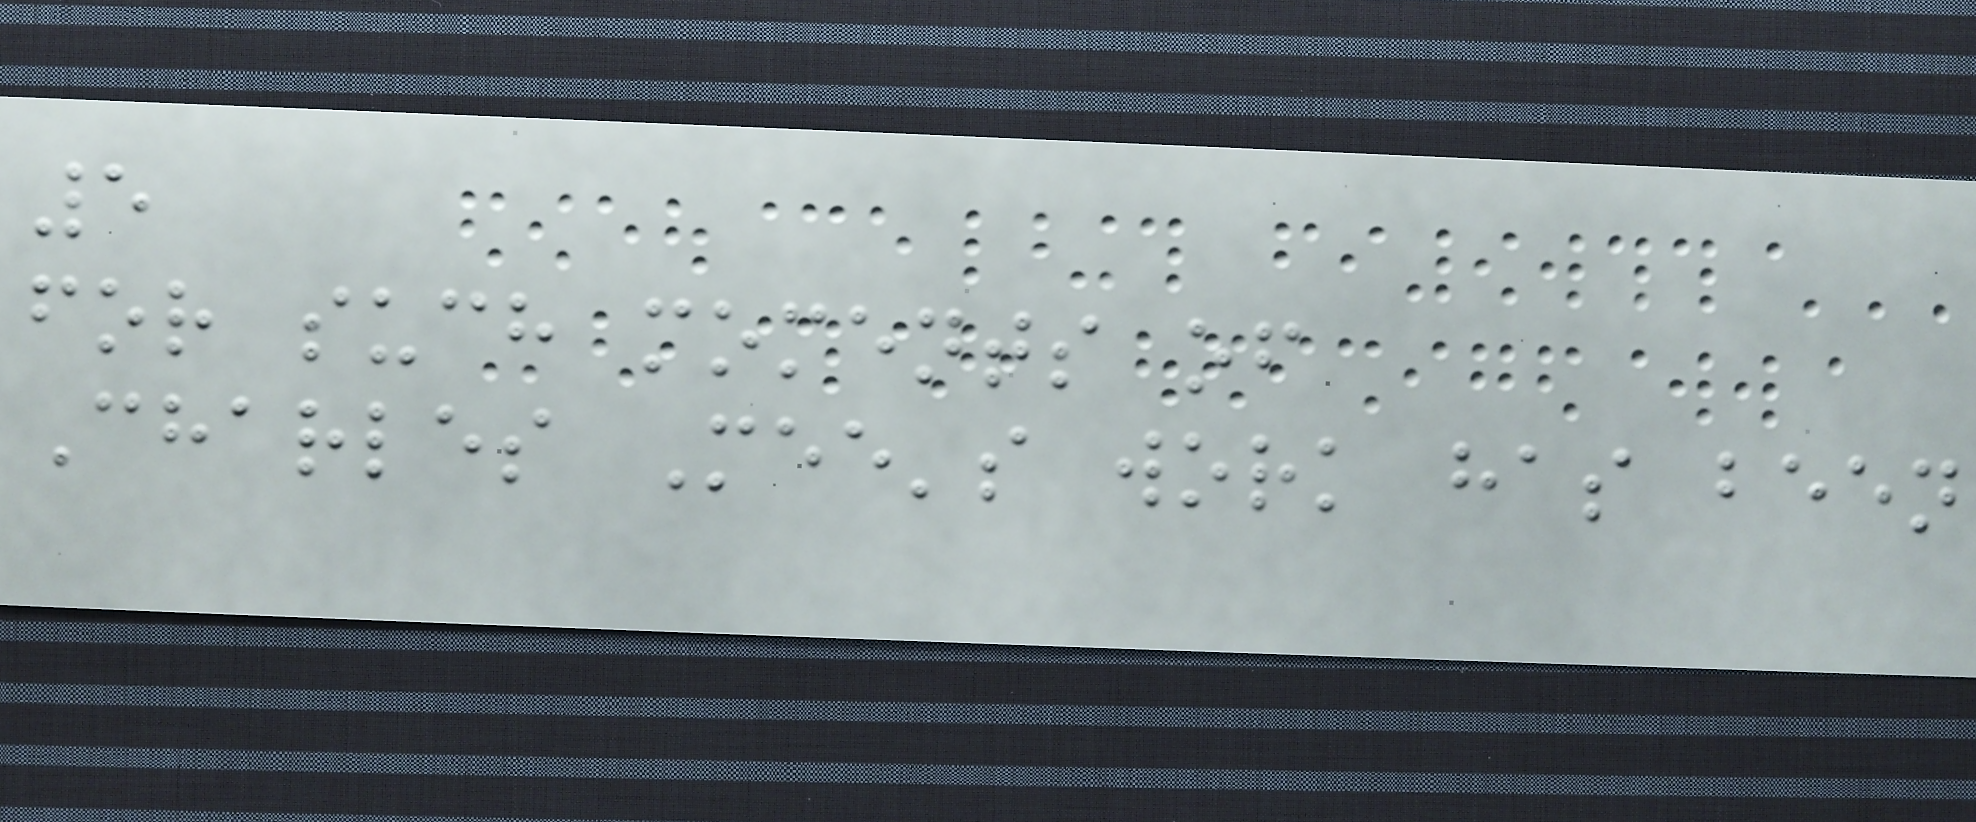5
for such moments of
Charles Mee's work has been
